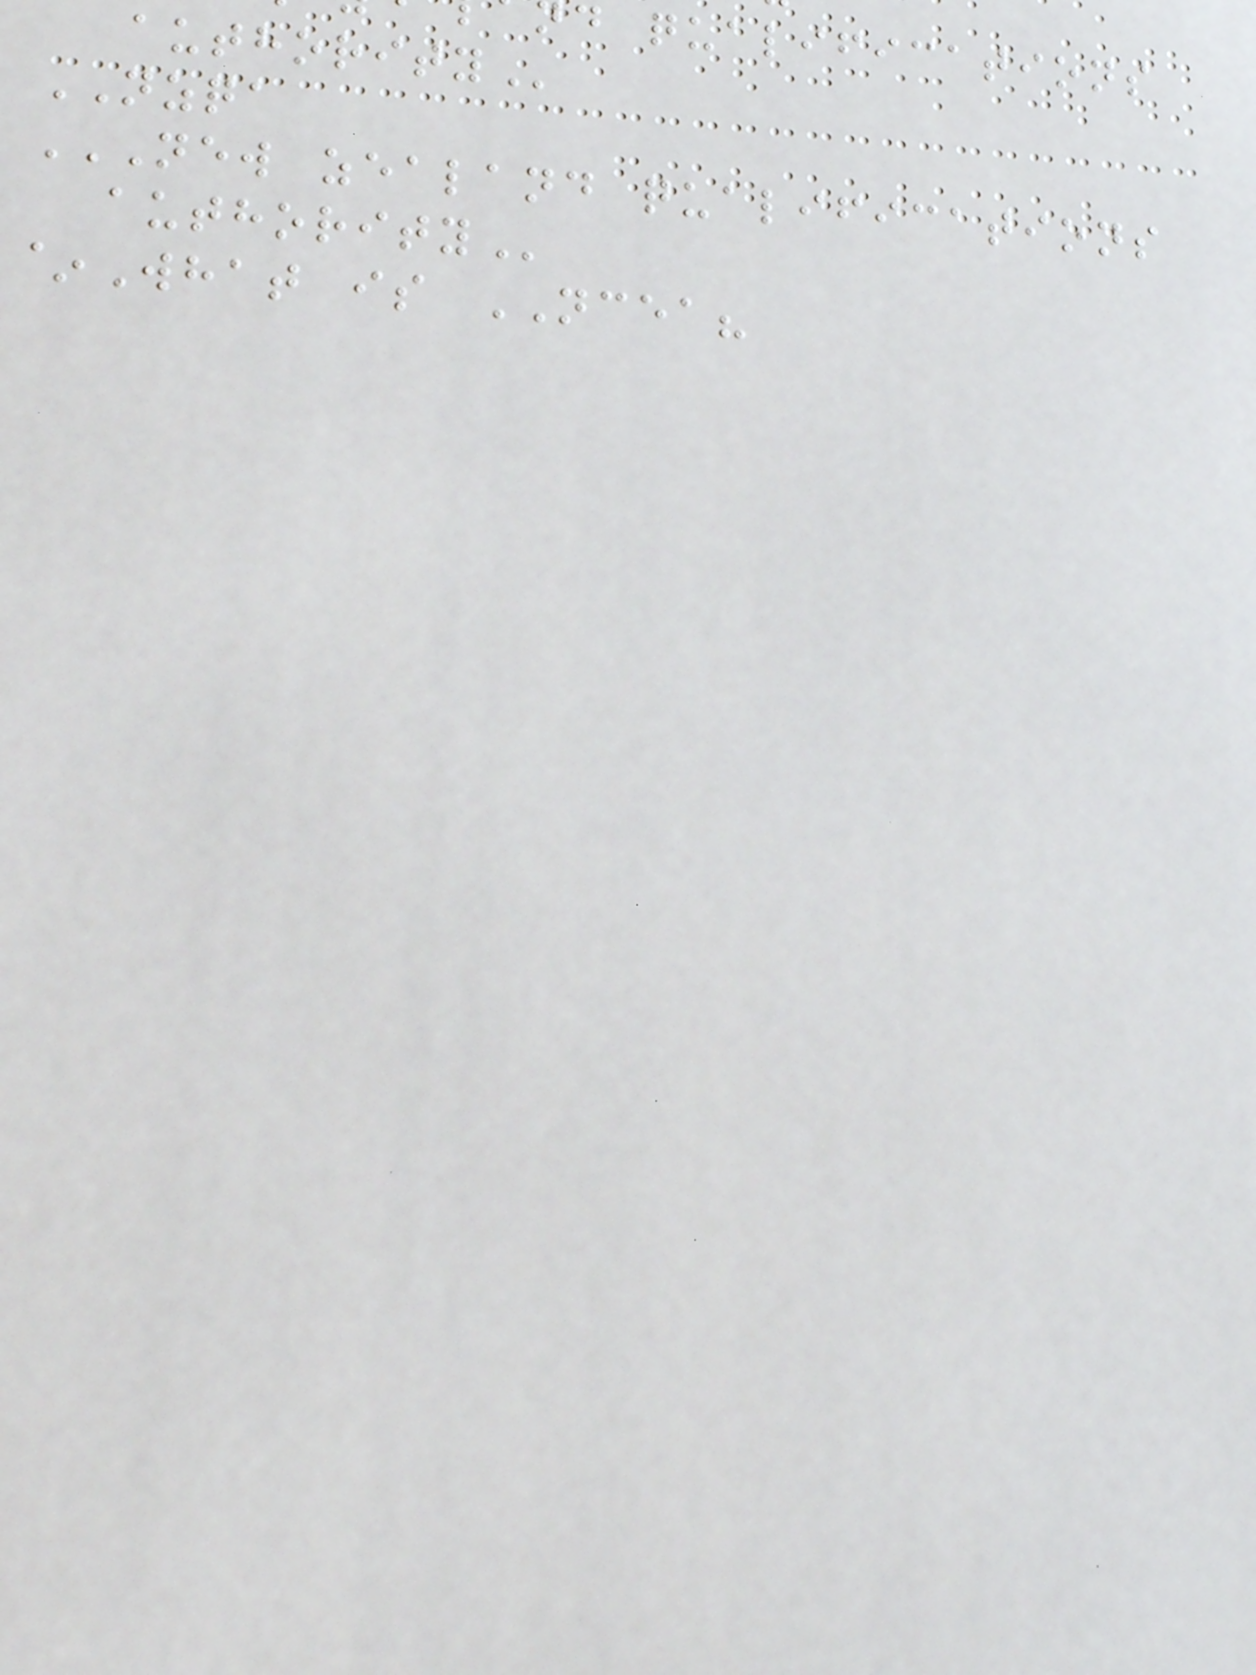d qualifications
NZQA
NEW ZEALAND QUALIFICATIONS
~What is NCEA?
